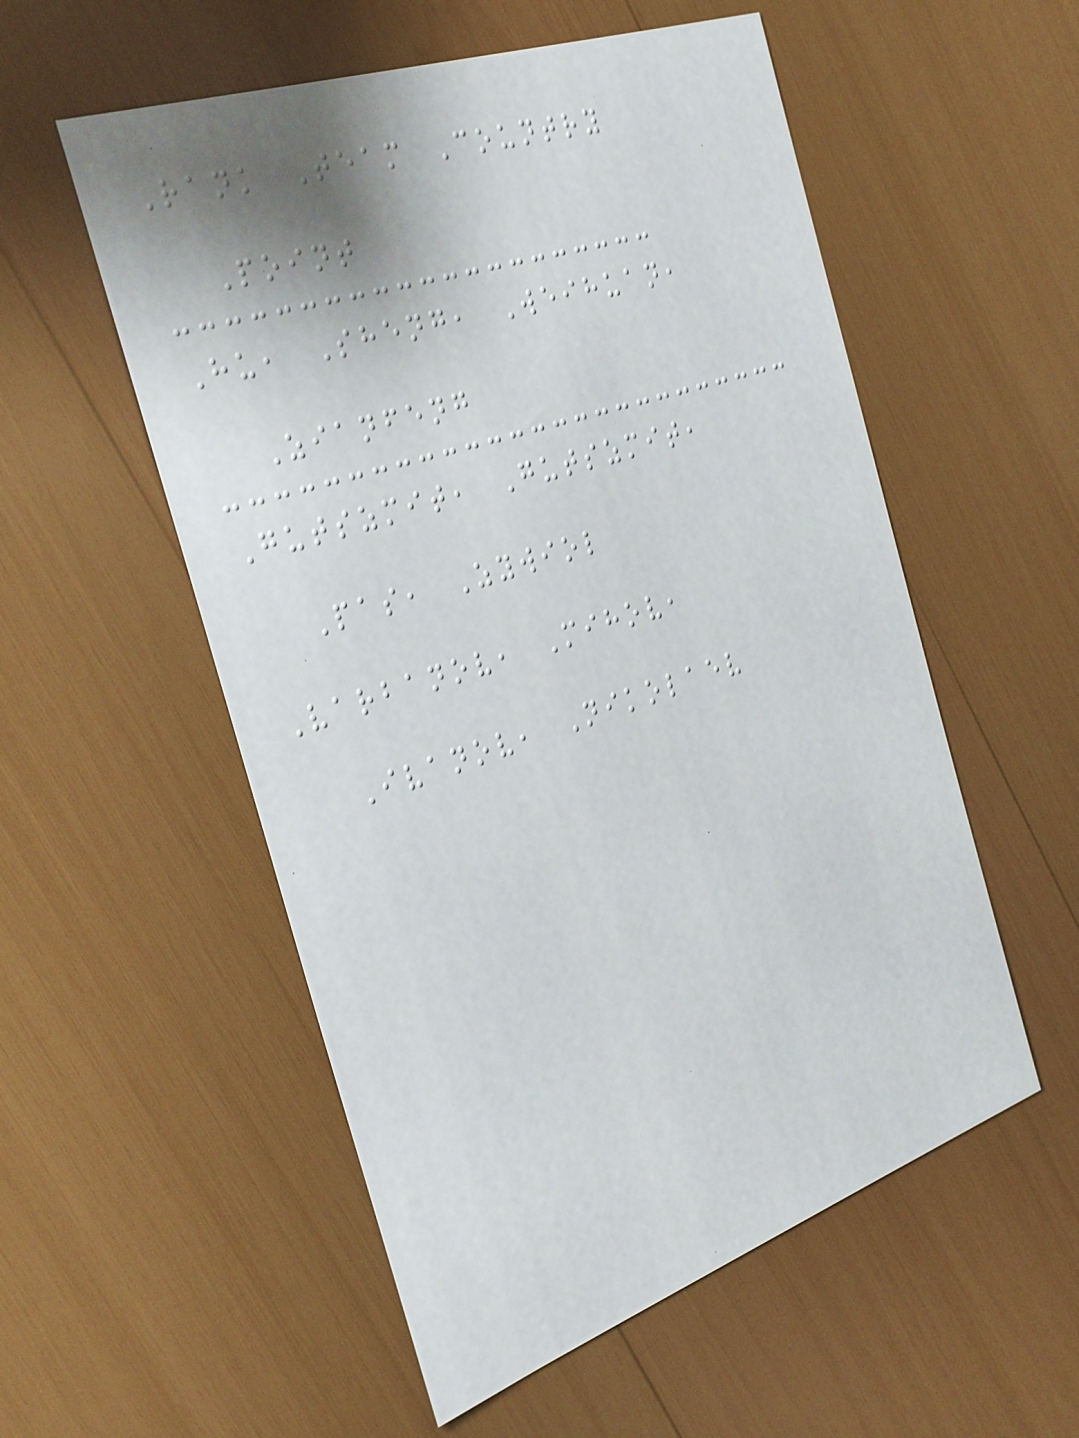Rank Team Country
Point
Hu, Sheng, Weihuan,
Zianfeng
Gutszmit, Gutszmit,
Pas, Zywiol
Varbanov, Mihov,
Ivanov, Nikolaev
